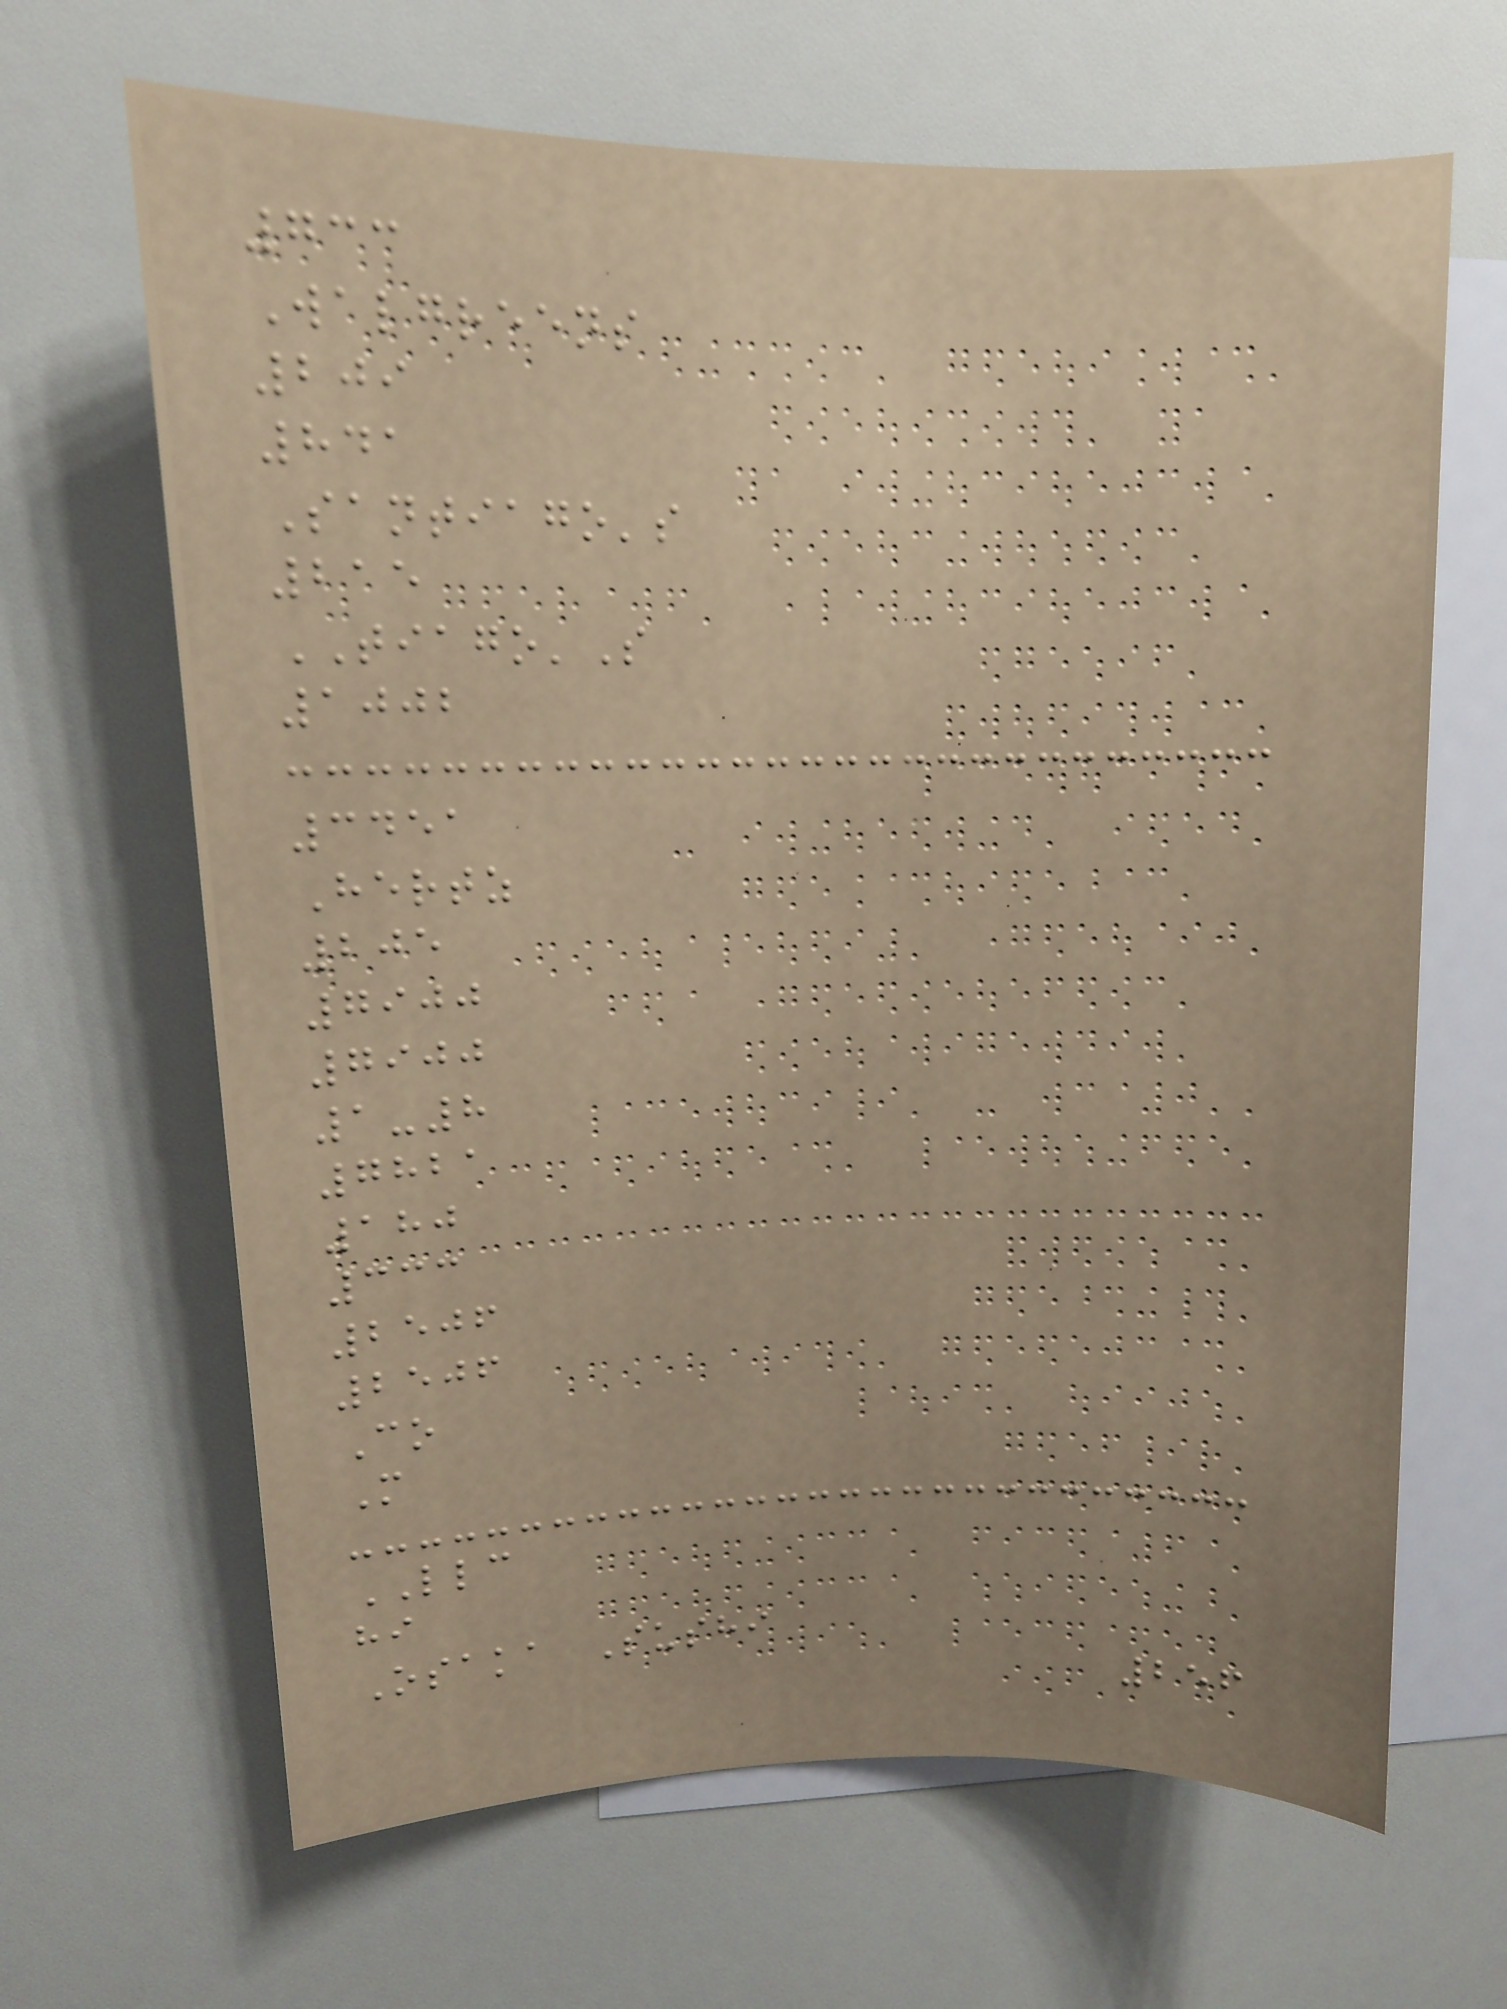733
Walgreens
209
841
Santiago's
215
TIAGO'S
1002
3451
Hertz
205
7900
7900
1-8
7821
180
333
2506
2506
Co
M
LLC
hi
Osaka Sushi
256
